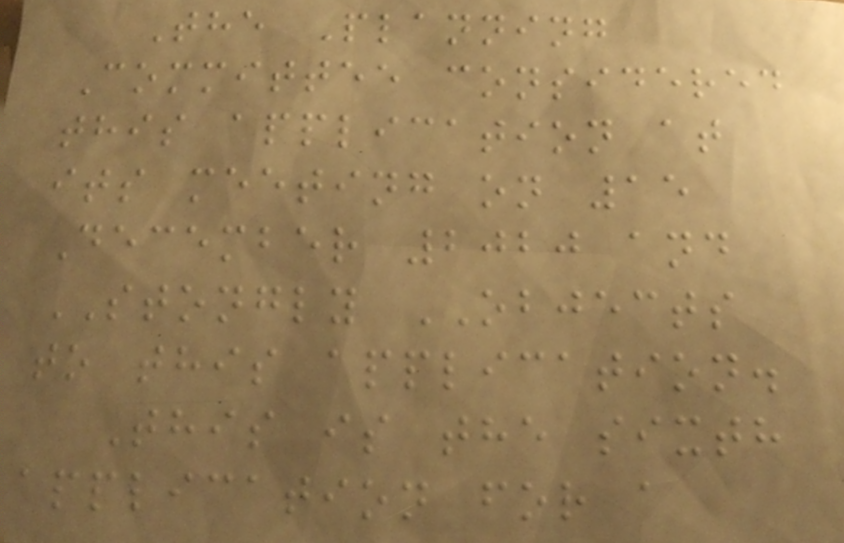The Planning
Committee considered
this application at
its meeting on 15
December 2020 and
STONGLY OBJECTS
to this application.
This is the sixth
application for a
